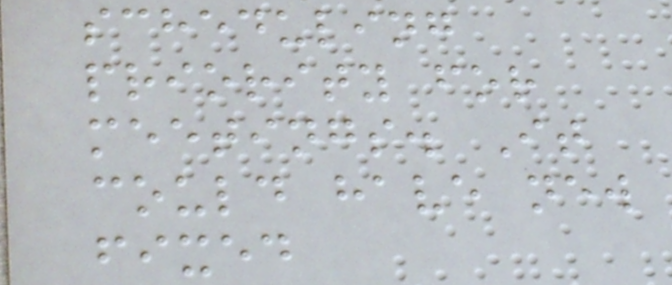scheduling
priority for
meetings. It
could have new
fixed
